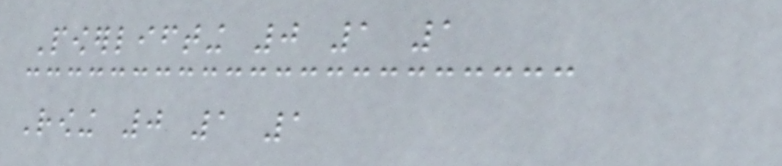Powerlifting 0 1 1
Rowing 0 1 1
